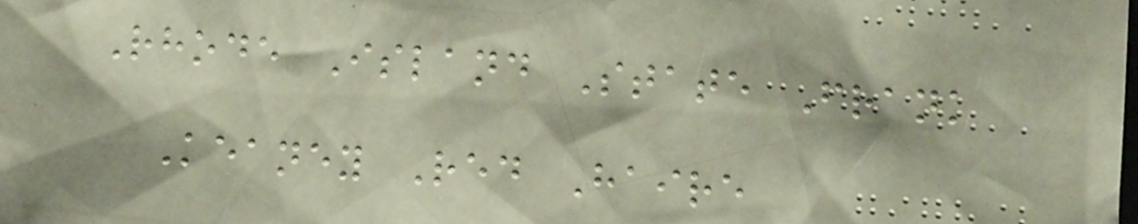Rhode Island State Frank
Keaney Red Haire
